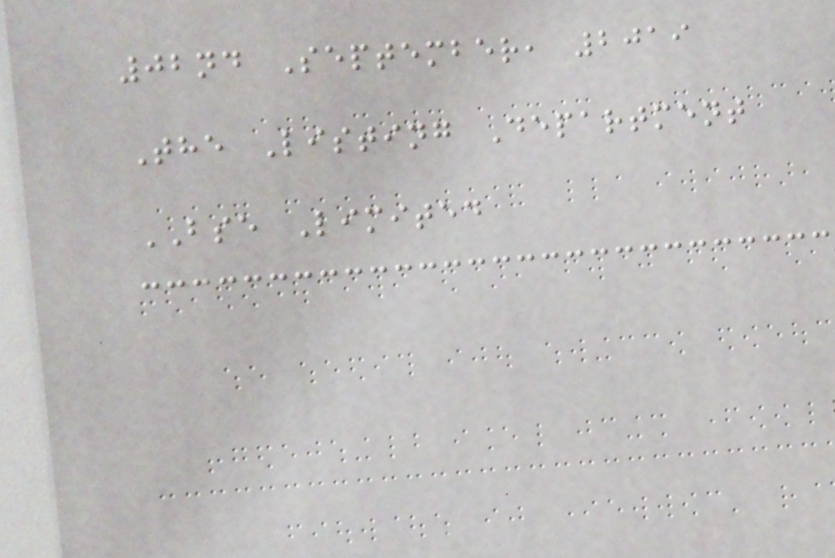02nd September, 2019
The Listing Department
BSE Limited
